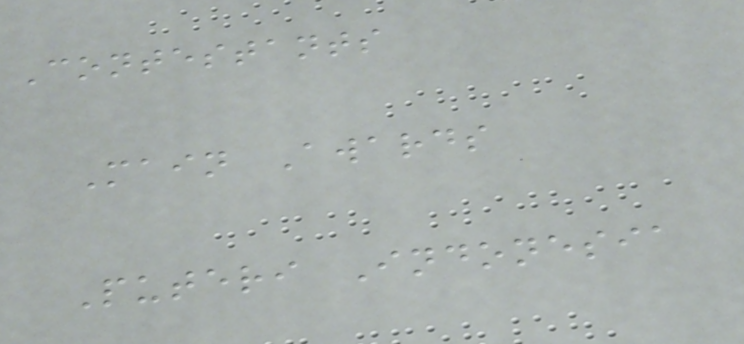Contestants
Main Awards
Puteri Indonesia
